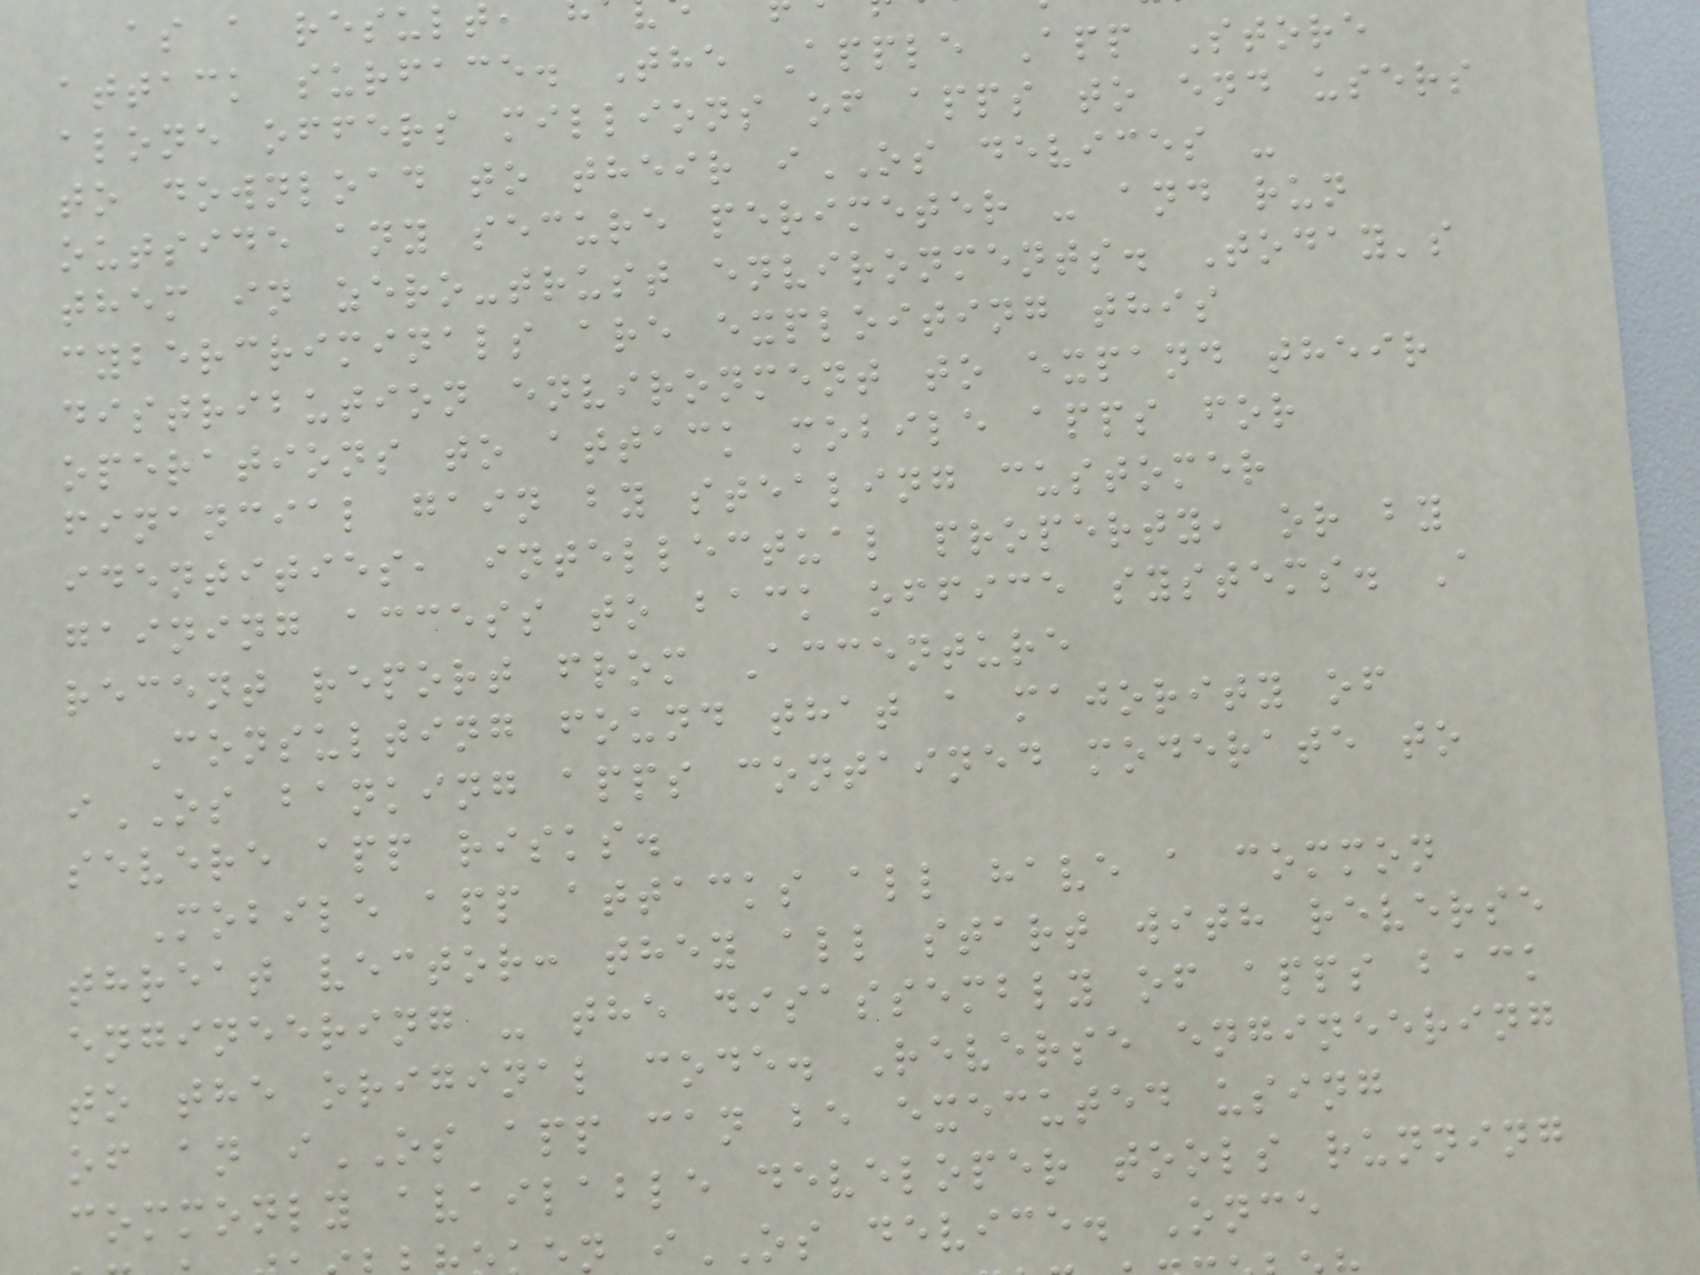as a result,
attack surface. The Apple App Store
alone offers millions of apps to end users
to download to their iOS devices -
outside any secure perimeter - and run
them in zero-trust environments. Today's
cybercriminals are exploiting this
distribution environment to expand their
operations to attack mobile apps for
financial gain by stealing customer
identities, intellectual property, or by
gaining access to back office systems. A
recent report from Accenture
Consulting found that a majority of
iOS banking apps contained moderate to
severe app risks.
Mobile app attacks all have a common
threat vector: they all start with reverse
engineering - the disassembly of apps back
to the original code. Reverse engineering
of an iOS app can be executed using
commonly available developer tools running
n iOS device. Once
